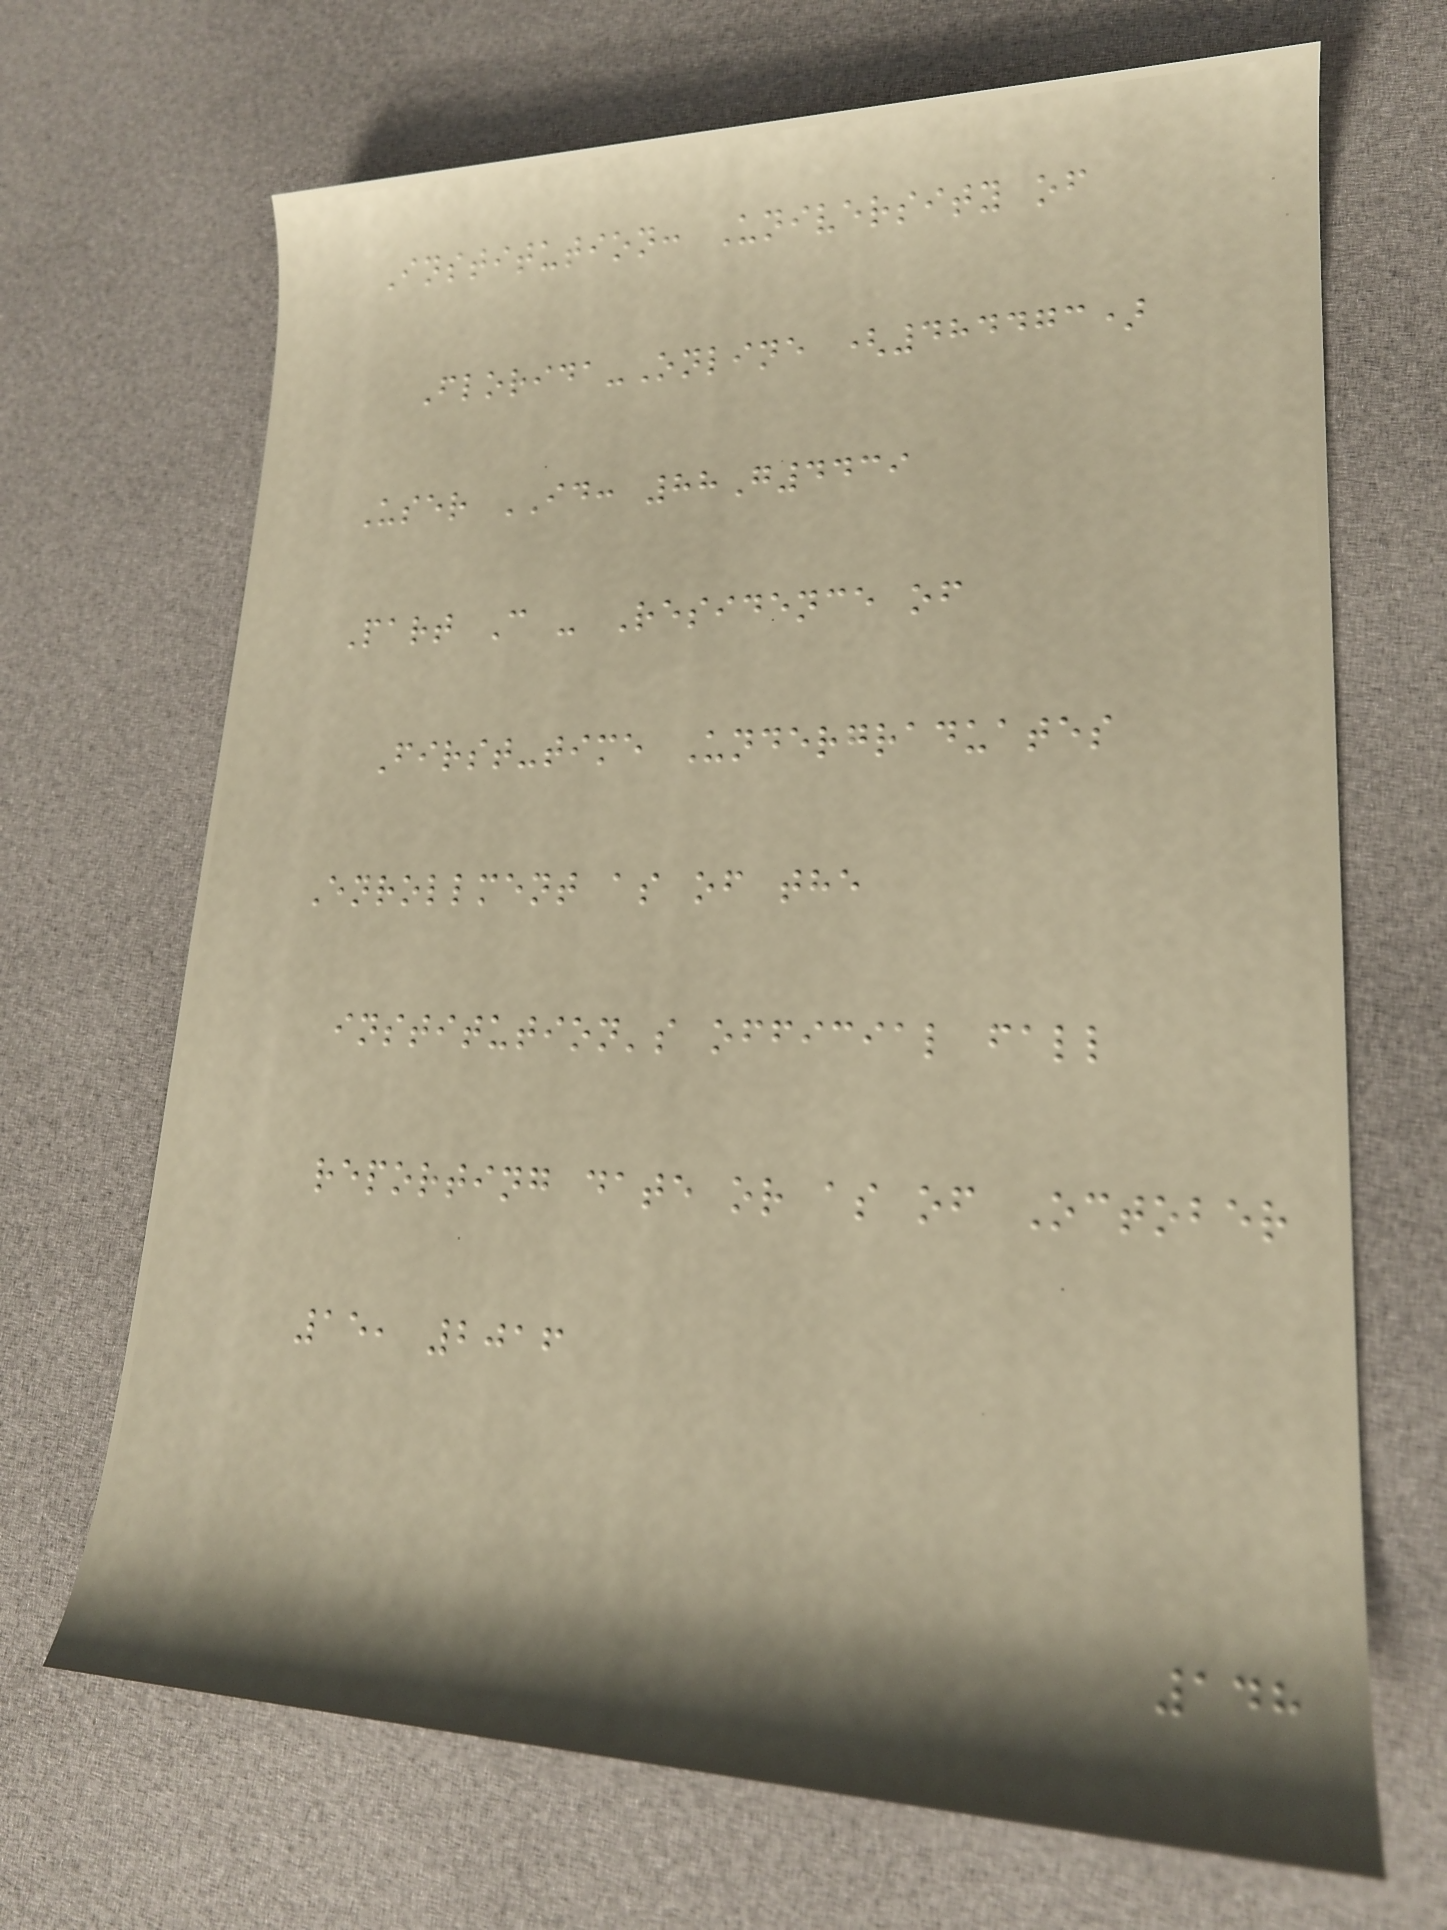Institution: University of
Florida-Online (484473)
User ID: 88G4439
Part C - Residence of
First-time Undergraduates
Enrollment as of the
institution's official fall
reporting date or as of October
15, 2016
148
